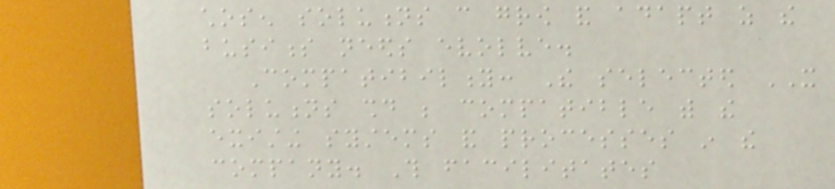chosen solutions can grow and adapt as the
business needs evolve.
Compatibility: The selected IT
solutions should be compatible with the
existing systems and processes in the
company. This facilitates
